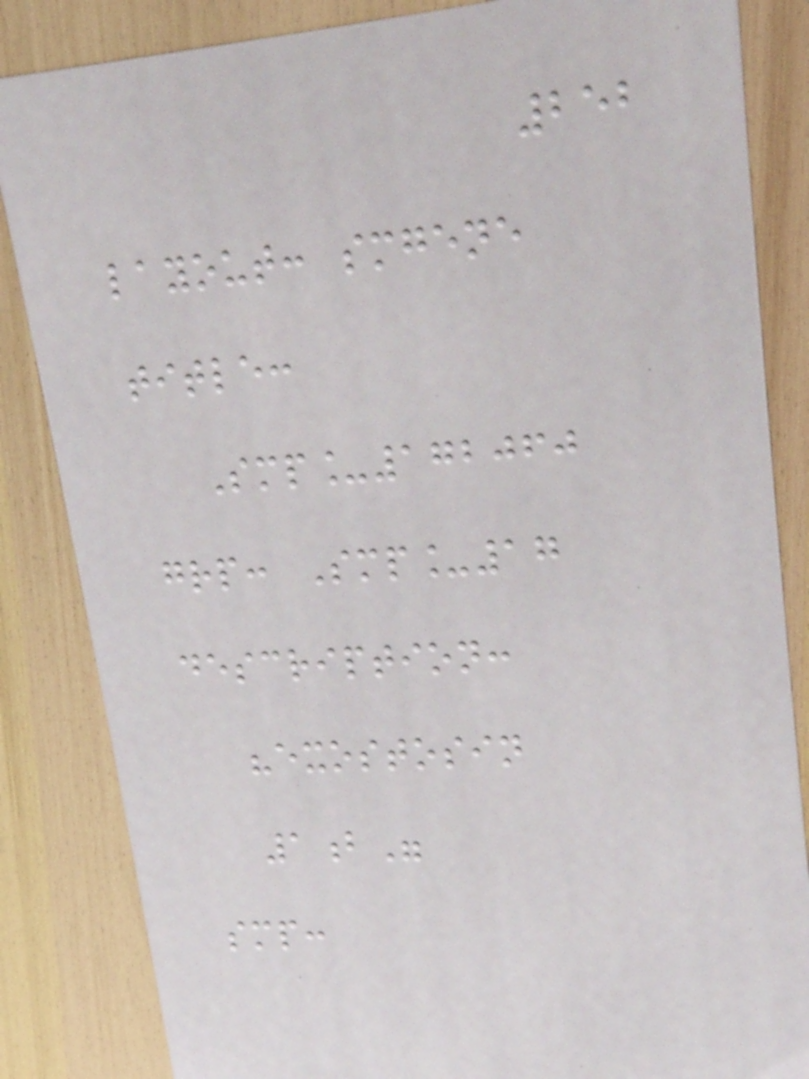252
layout: smgene
title:
Smp_172060
grp: Smp_17
description:
"exostosin
1b"
smp:
